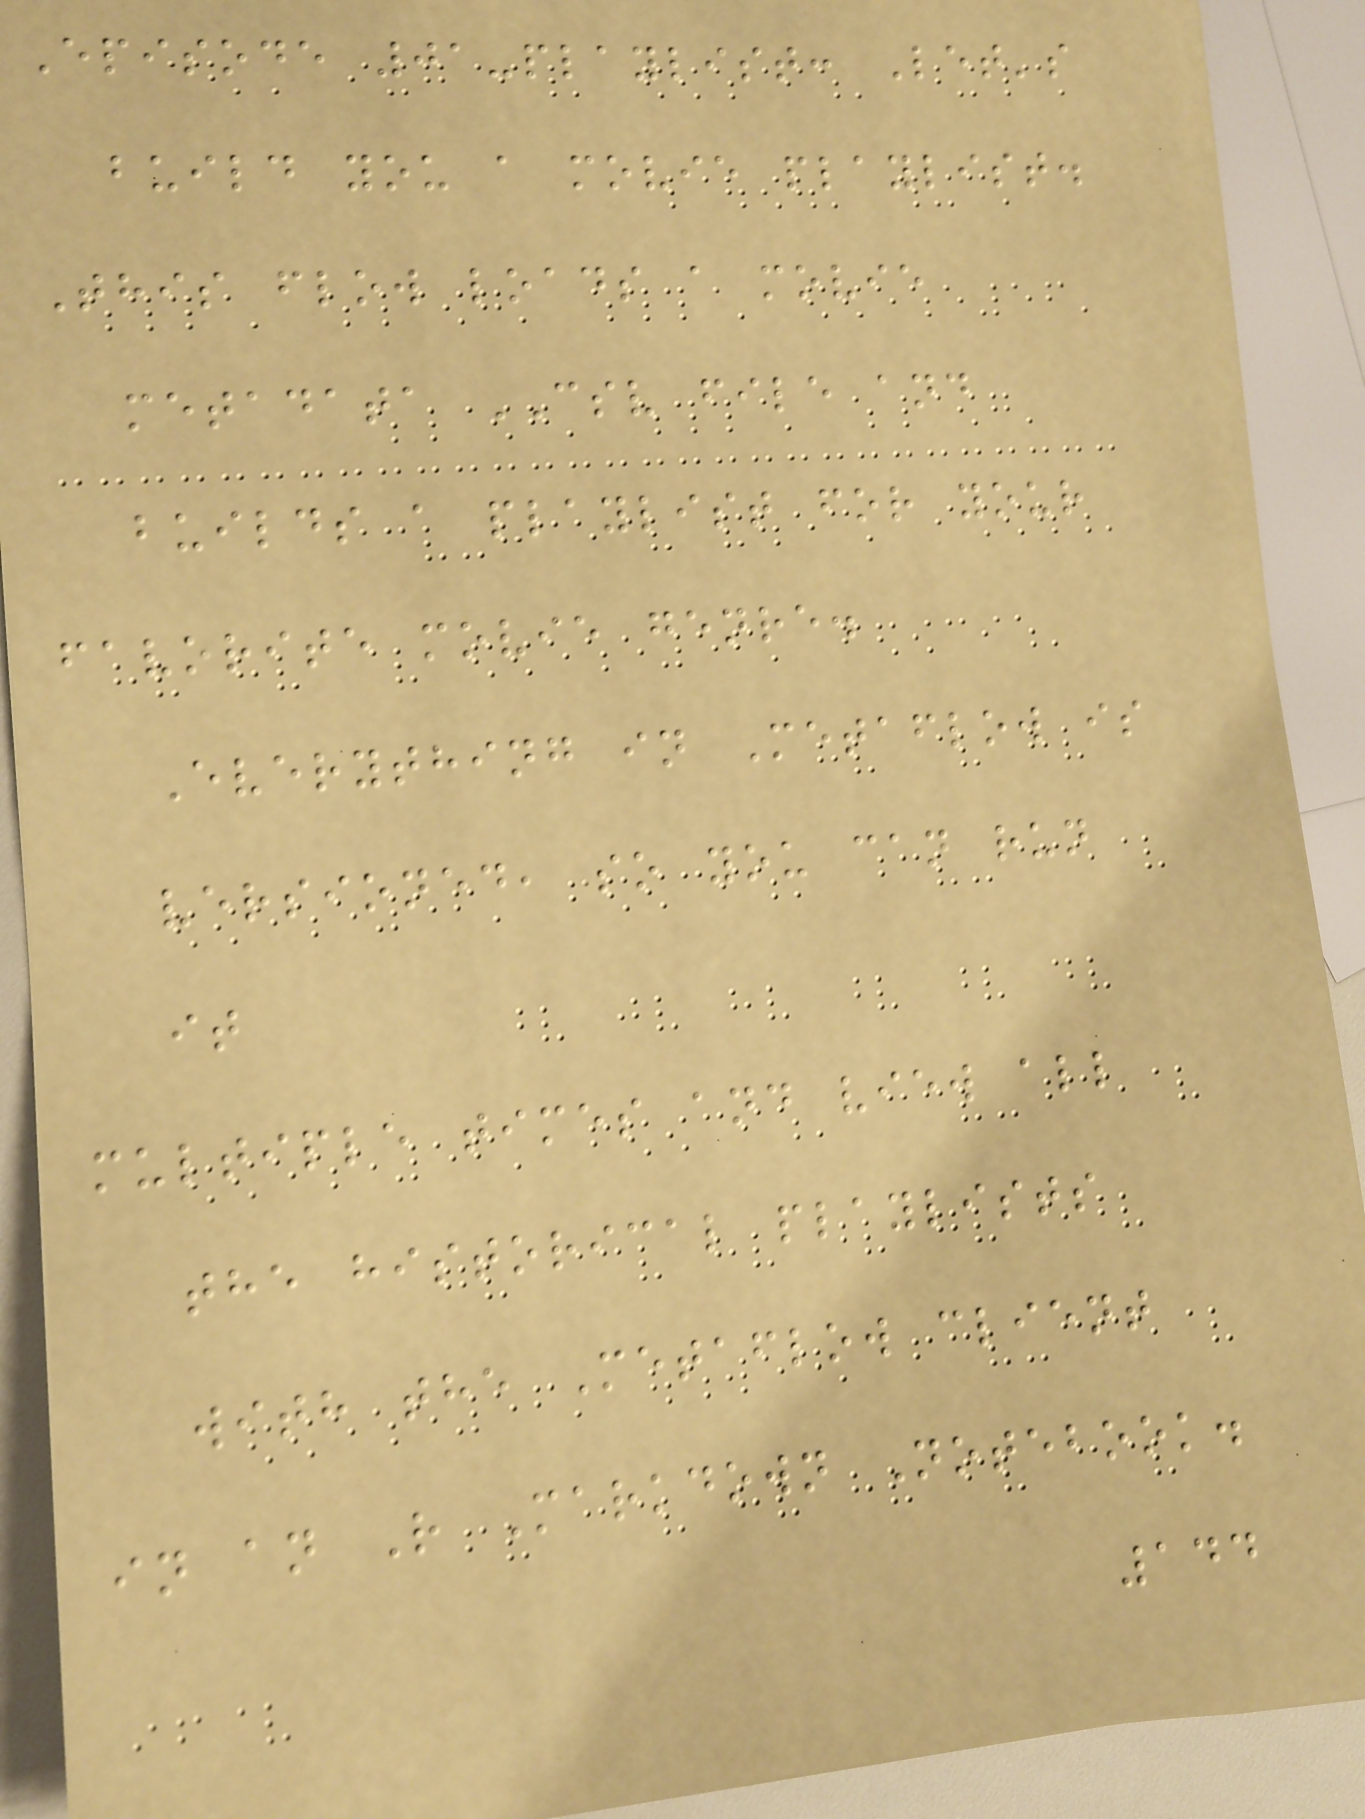Episode 01-playlist: Let's
build you a movie playlist.
This flow loads a movie
metadata CSV file and
builds a playlist for your
favorite movie genre.
Everything in Metaflow is
versioned, so you can run
it
multiple times and view all
the historical playlists
with the Metaflow client
in an R Markdown Notebook.
144
